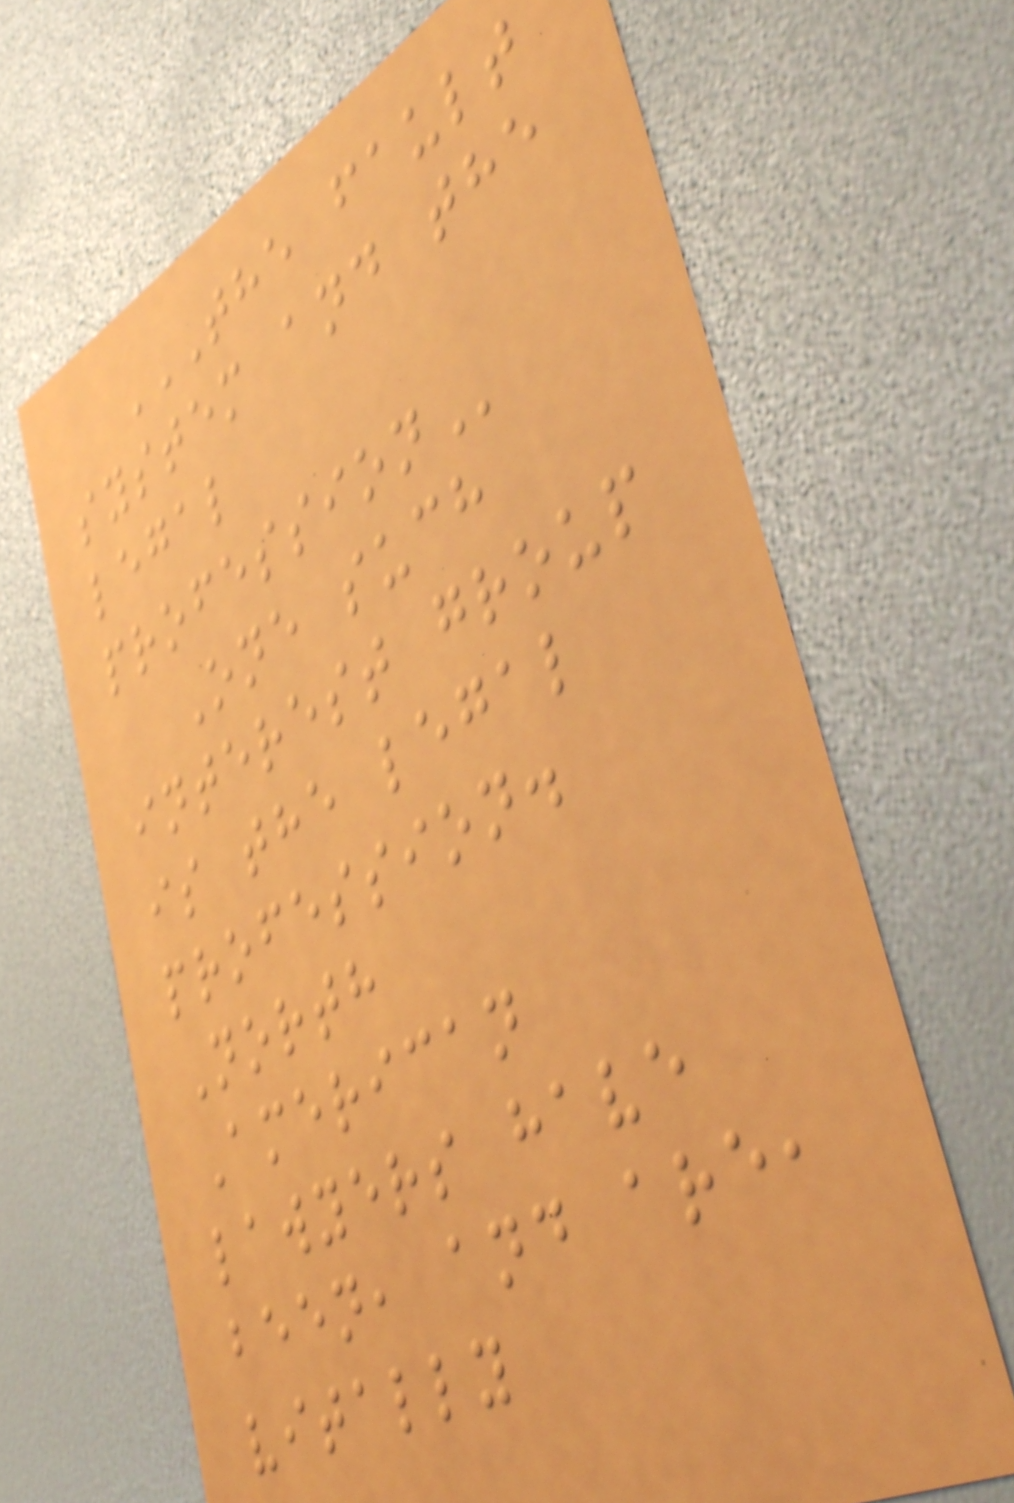THE FAULT
SYSTEM AND THE
LEGAL
PROFESSION
One such
interest group
is the legal
profession.
North
American
lawyers have
been, and are,
vitally
